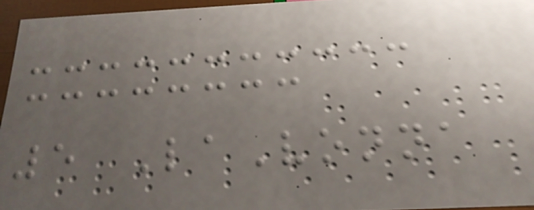5 LaVonna
